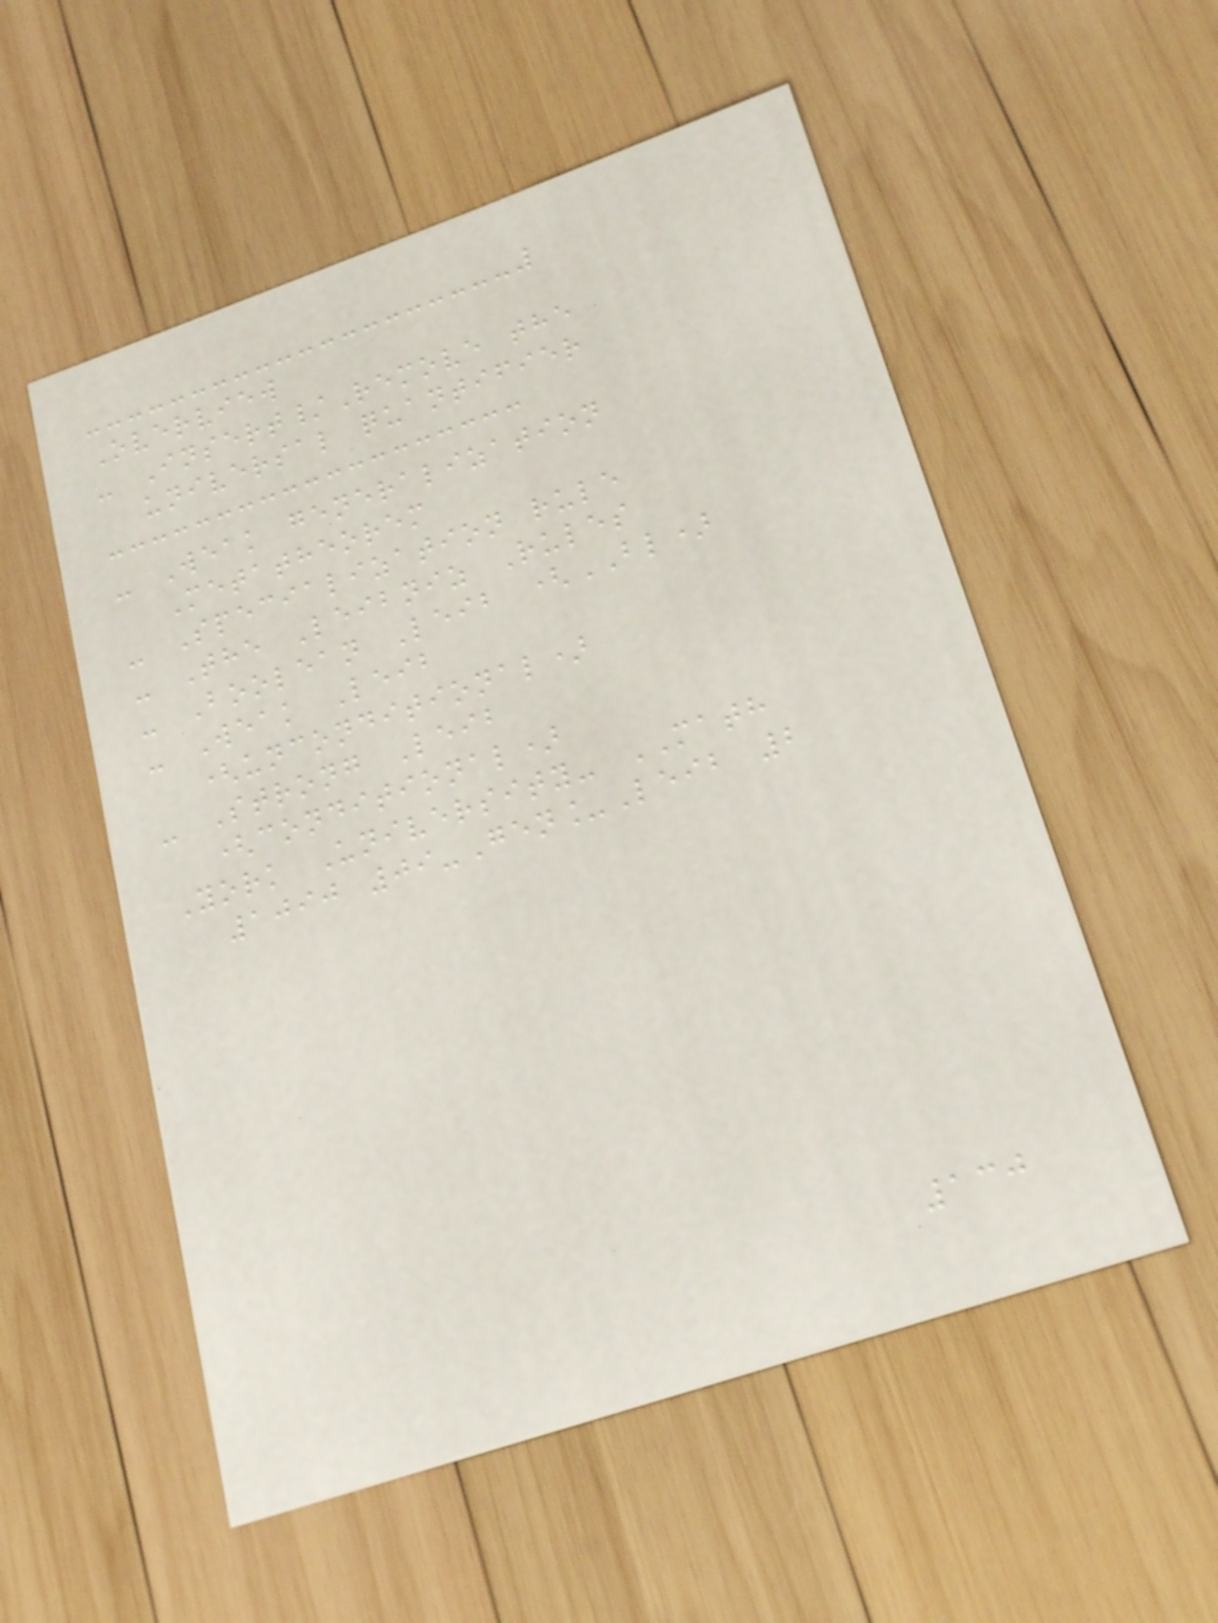Overview
- Insert/Remove the
universal quantifier
- Weak generalization
Metatheorem
- Specialization rule
- The Leibniz Rules
- Boolean Leib (BL)
- Weak Leib
(unconditional)
- Strong Leib
(conditional)
York University- MATH
1090 09-Gen_Leib 2
130
